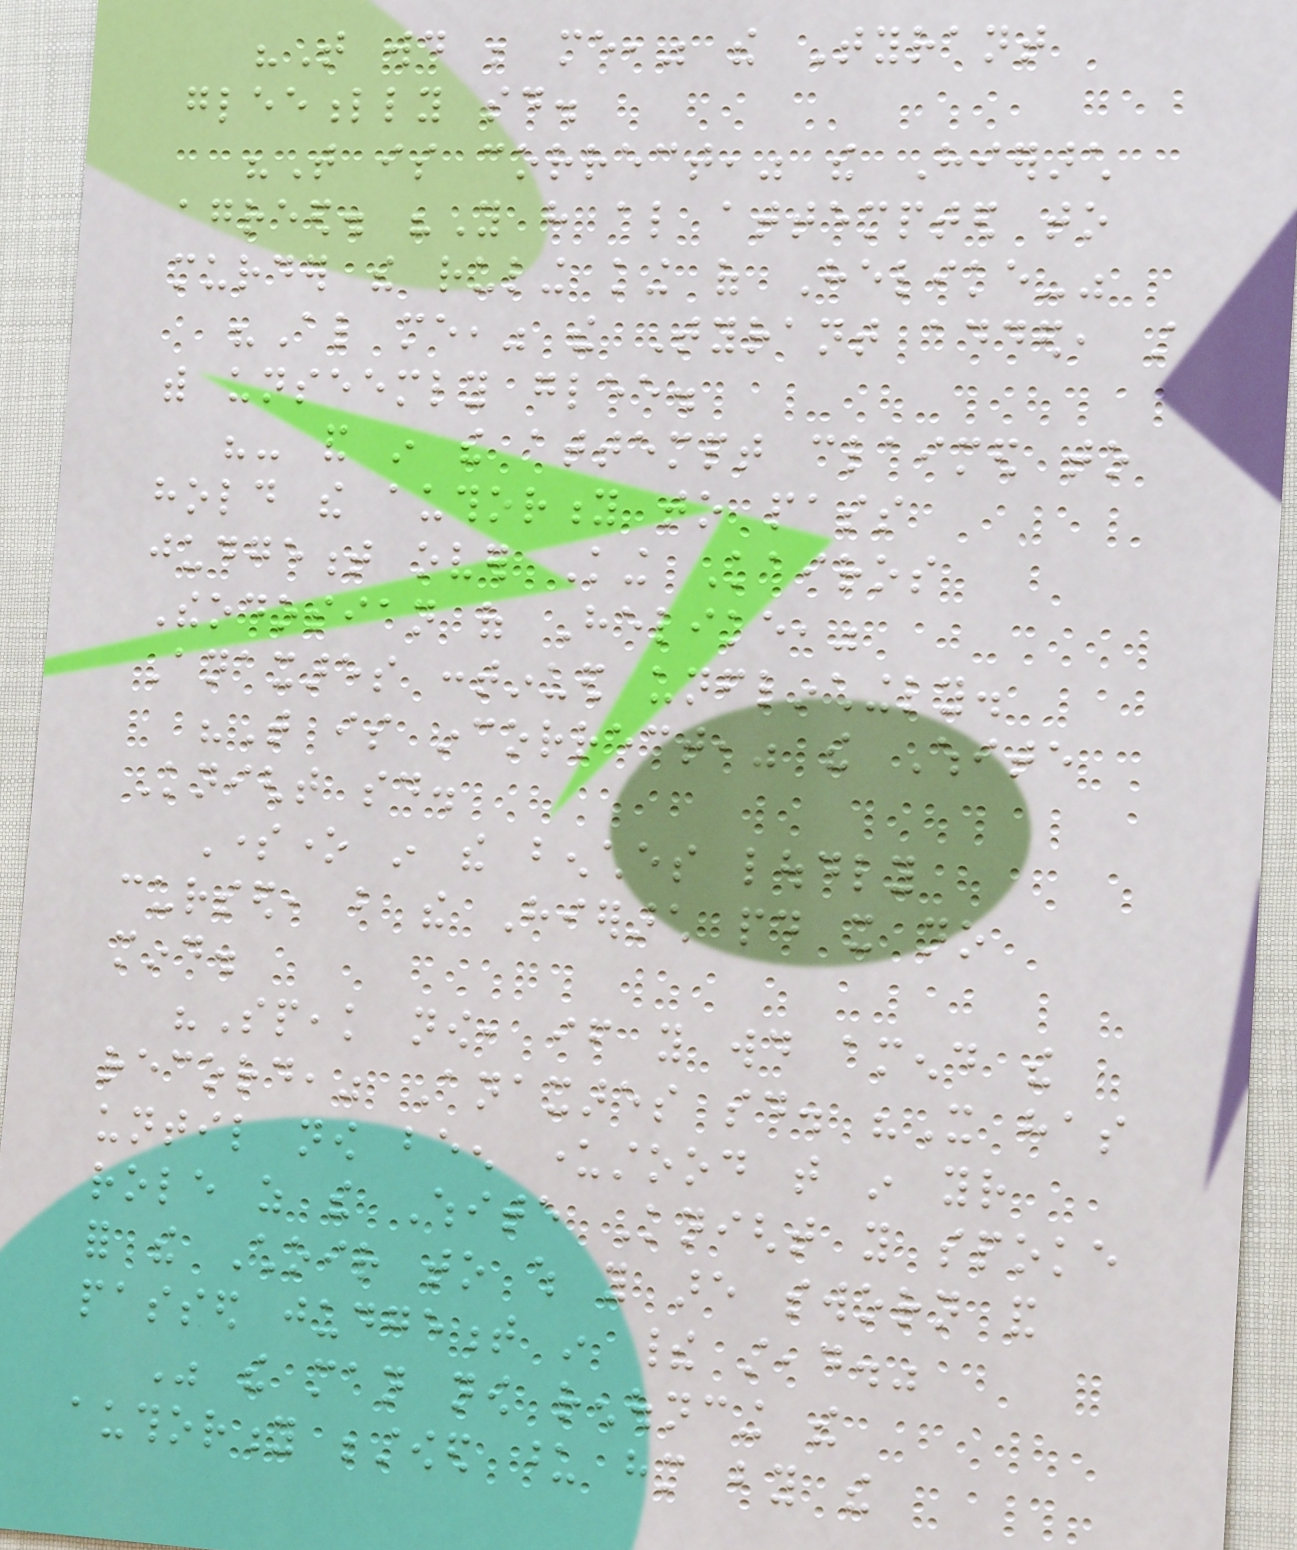"That would be me," the Tyrant
gleefully said.
"That is correct," the Hierarch
agreed. "You have also attempted to
murder the ruling king of Helike-"
"Also me," the Tyrant added, still
with unseemly glee.
"- and in the attempt claimed to
hold the authority to pass
judgement over King Kairos
Theodosian of Helike,"
Anaxares continued unflinchingly.
"That is incorrect," the White
Knight said.
Someone in the benches loudly
cursed, but the Hierarch paid it no
mind.
"Speak now, if you would amend the
record," Anaxares said. "It has
until now been understood that in your
role as the White Knight you spoke
for the Choir to which you are sworn and
passed judgement in their stead."
Was the man now renouncing the
authority bestowed upon him by the
